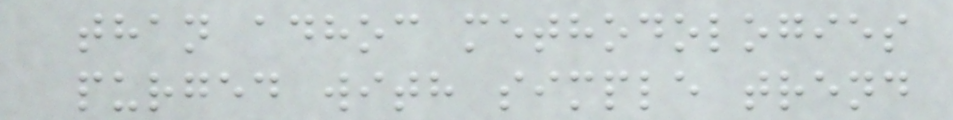than adhoc methodologies
purged with simple trend
